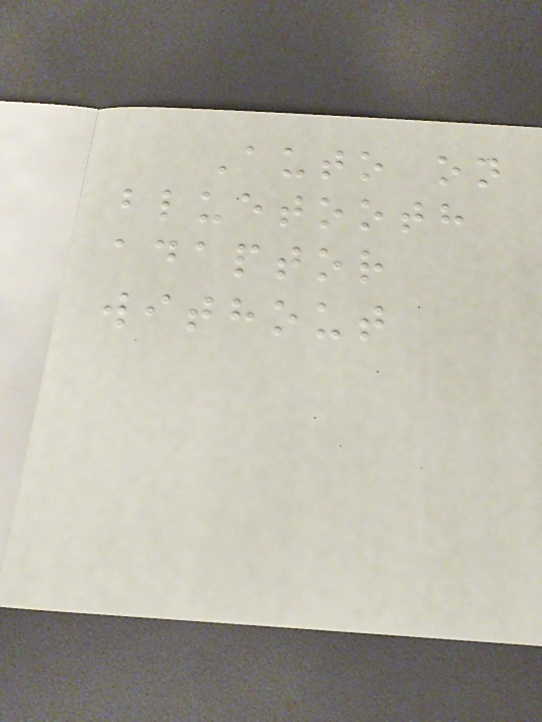Auto on
bluetooth
adaptor
without
